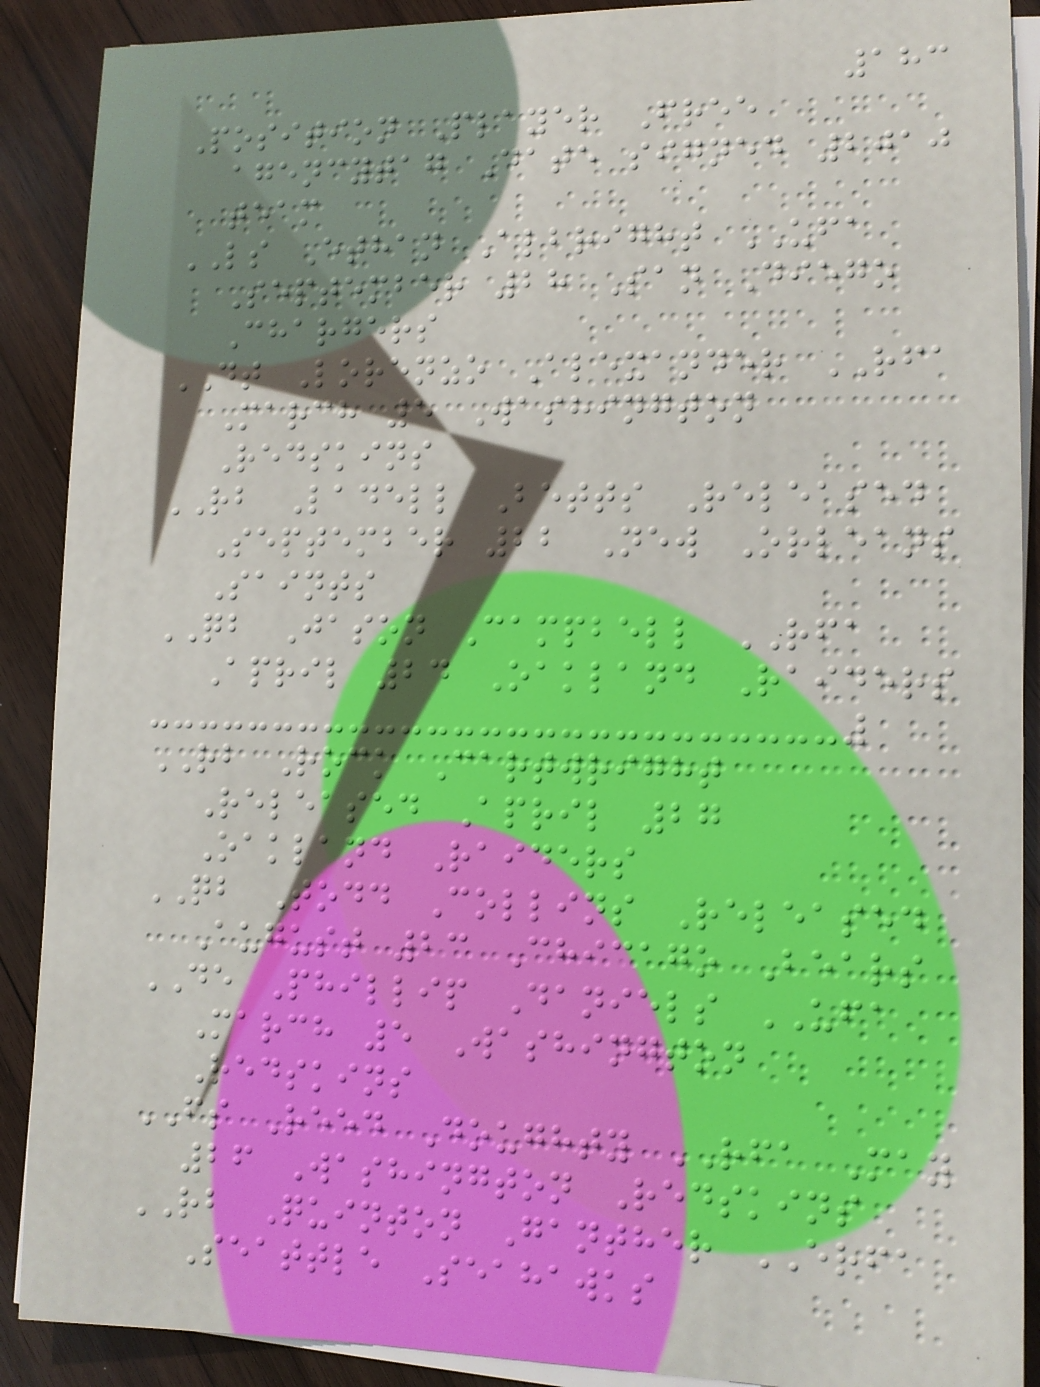183
Position Player Free
agencytag Date signed 2010
team
LS Ethan Albright UFA
September 28 San Diego
Chargers
DT Lorenzo Alexander RFA
March 5 Washington
Redskins
RB Ladell Betts Released
September 22 New Orleans
Saints
QB Jason Campbell RFA
April 24 Oakland Raiders
RB Rock Cartwright
Released April 27
Oakland Raiders
QB Todd Collins Released
August 23 Chicago Bears
DE Phillip Daniels UFA
March 5 Washington
Redskins
FS Reed Doughty RFA May
26 Washington Redskins
RB Quinton Ganther ERFA
Seattle Seahawks
